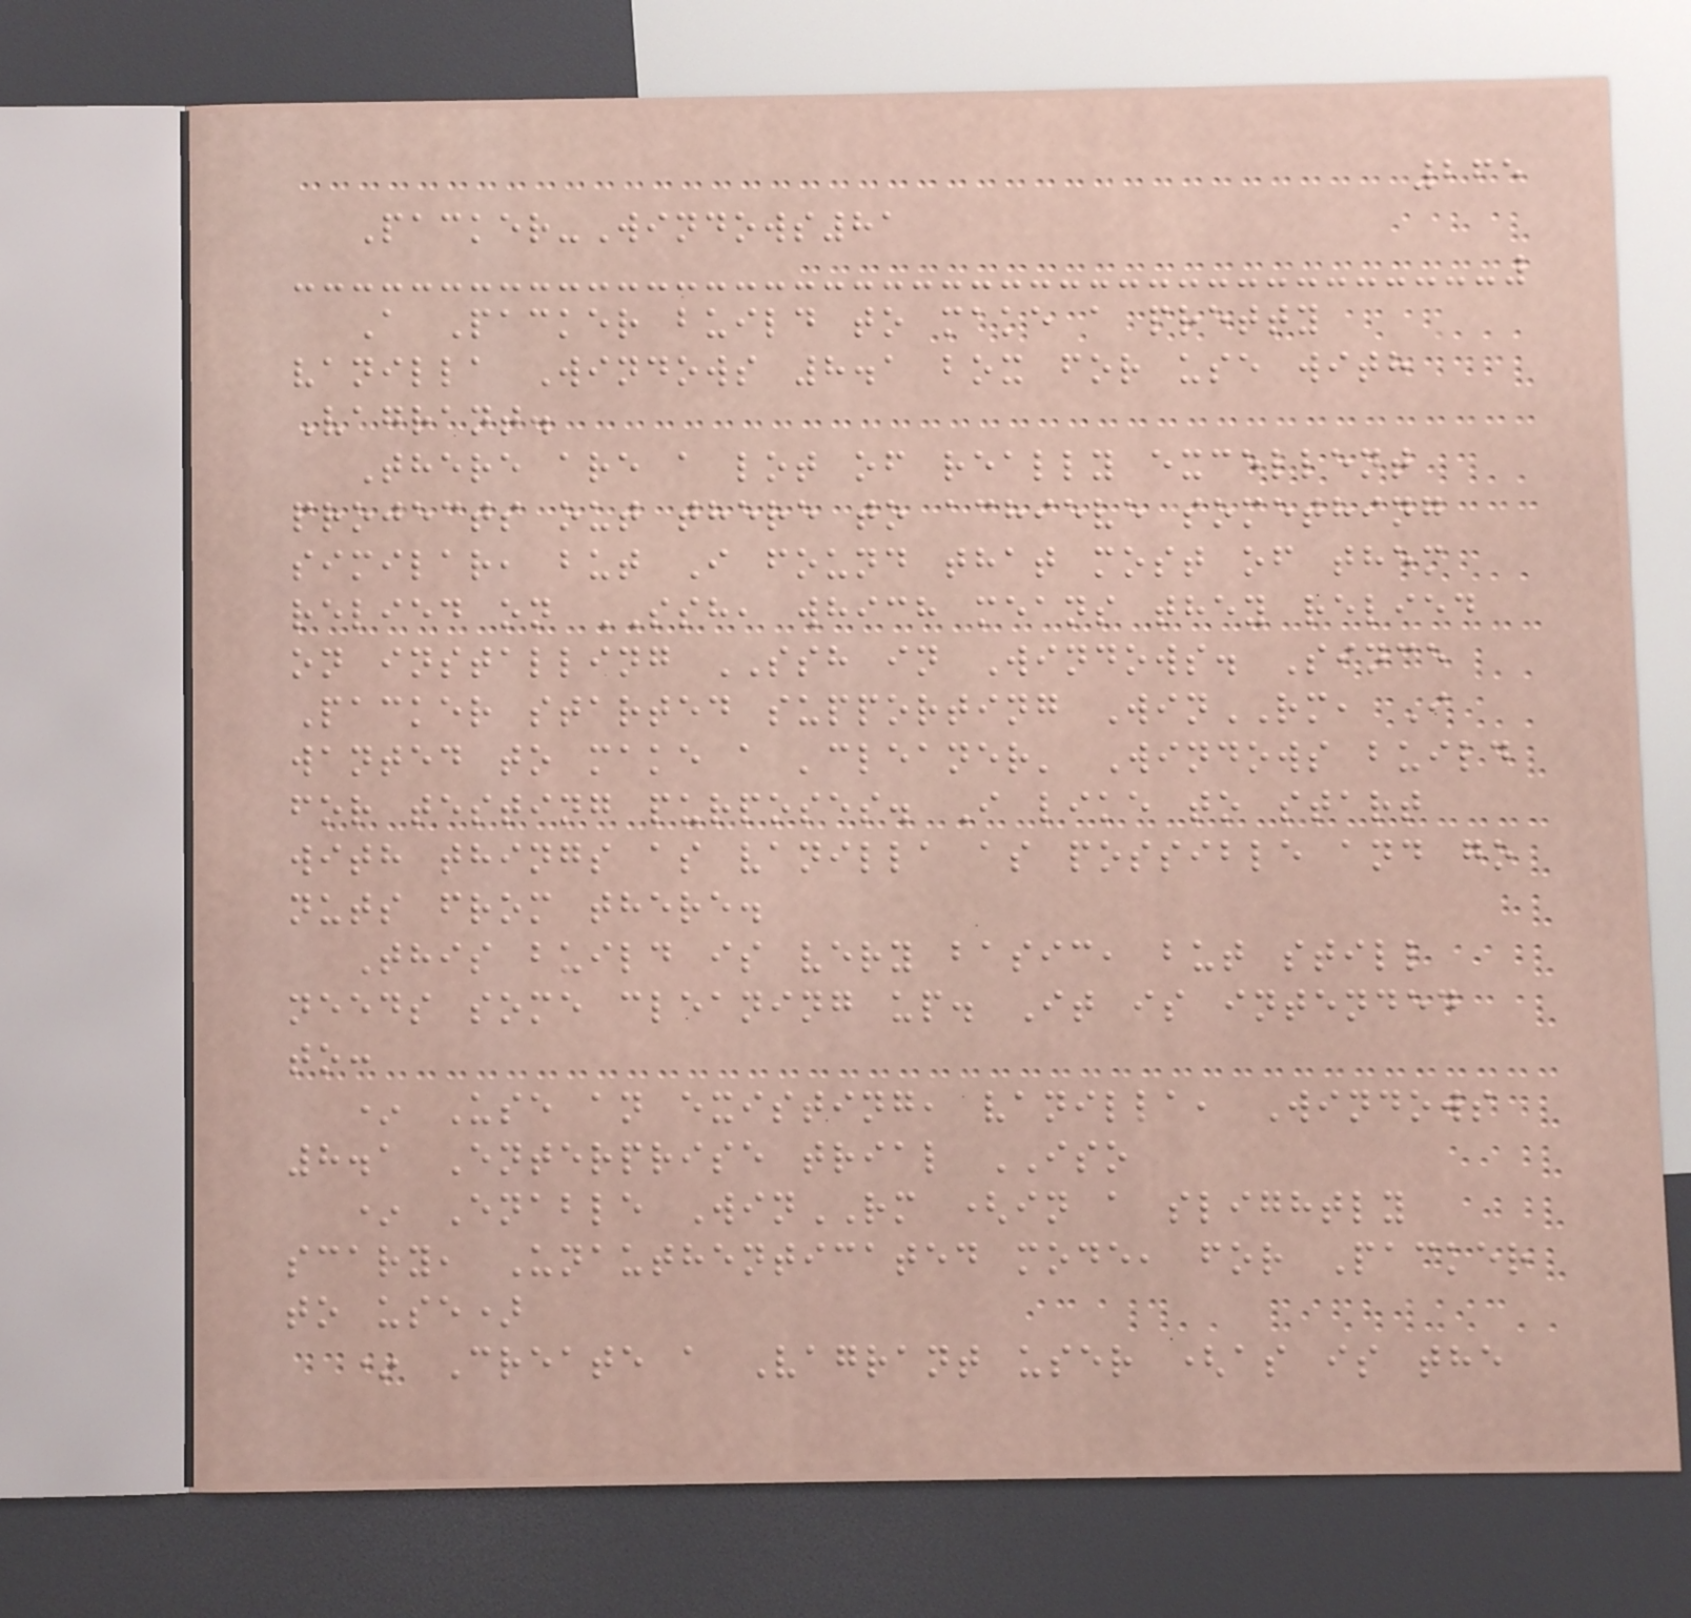265
Packer-Windows81
A Packer build to make a pretty
vanilla Windows 8.1 box for use with
Vagrant.
There are a lot of really excellent
projects out there to achieve something
similar, but I found that most of them
relied on SSH, which means they relied
on installing SSH in Windows. Since
Packer started supporting WinRM, I
wanted to make a 'cleaner' Windows build
for testing purposes. I like to start
with things as vanilla as possible and go
nuts from there.
This build is very basic, but still
needs some cleaning up. It is intended
to:
* Use an existing, vanilla, Windows
8.1 Enterprise trial ISO
* Enable WinRM (in a slightly
scary, Unauthenticated mode, for Packer
to use)
* Create a Vagrant user (as is the
